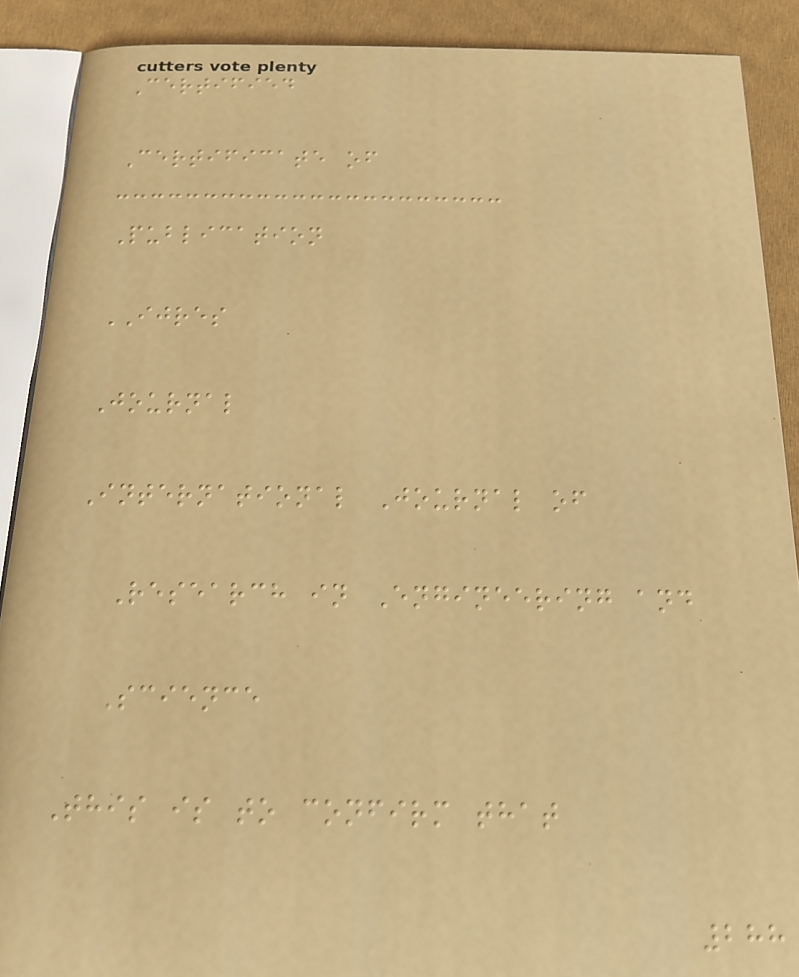Certified
Certificate of
Publication
IJRES
Journal
International Journal of
Research in Engineering and
Science
This is to confirm that
288
